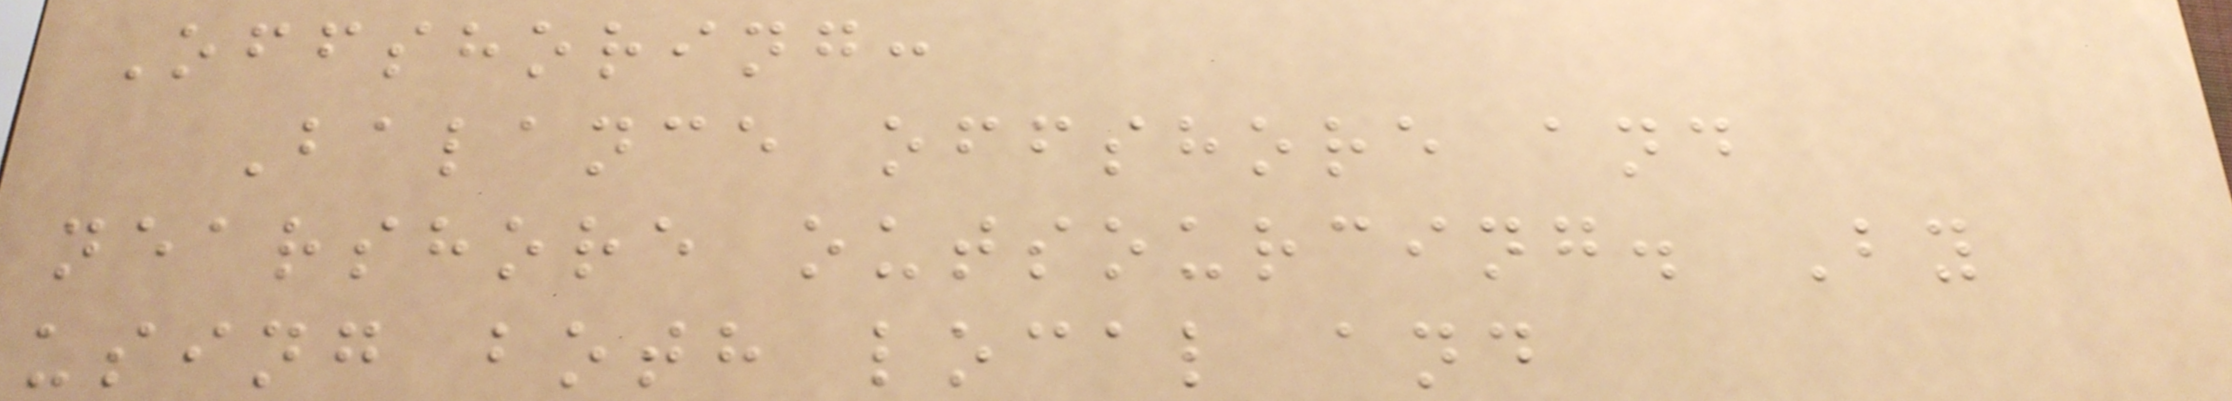Offshoring:
Balance offshore and
nearshore outsourcing. By
using both local and
